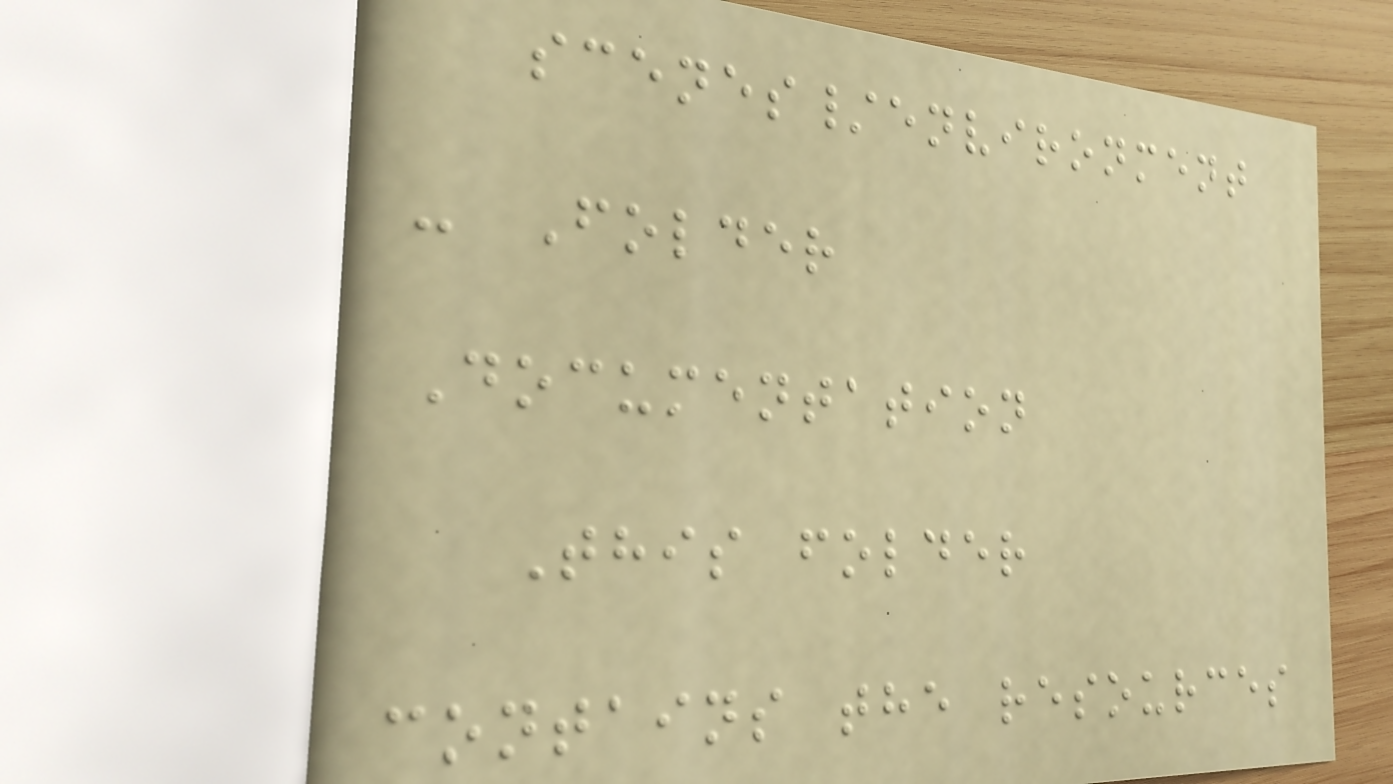scenes/environment
- Folder
Documentation
This folder
contains the resources
